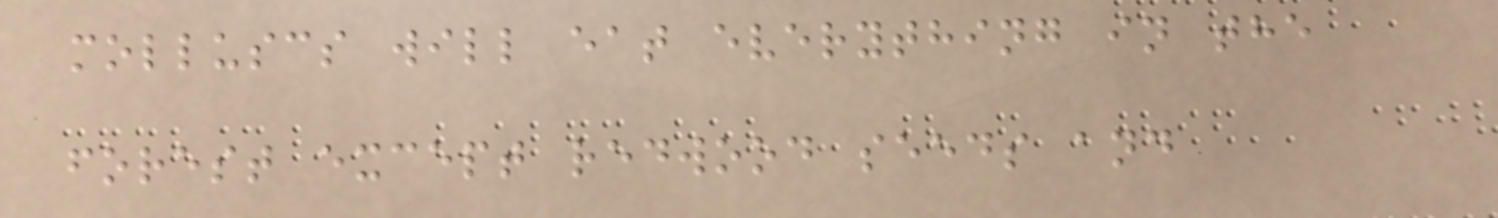molluscs will eat everything in the
forest except redwood seeds and
